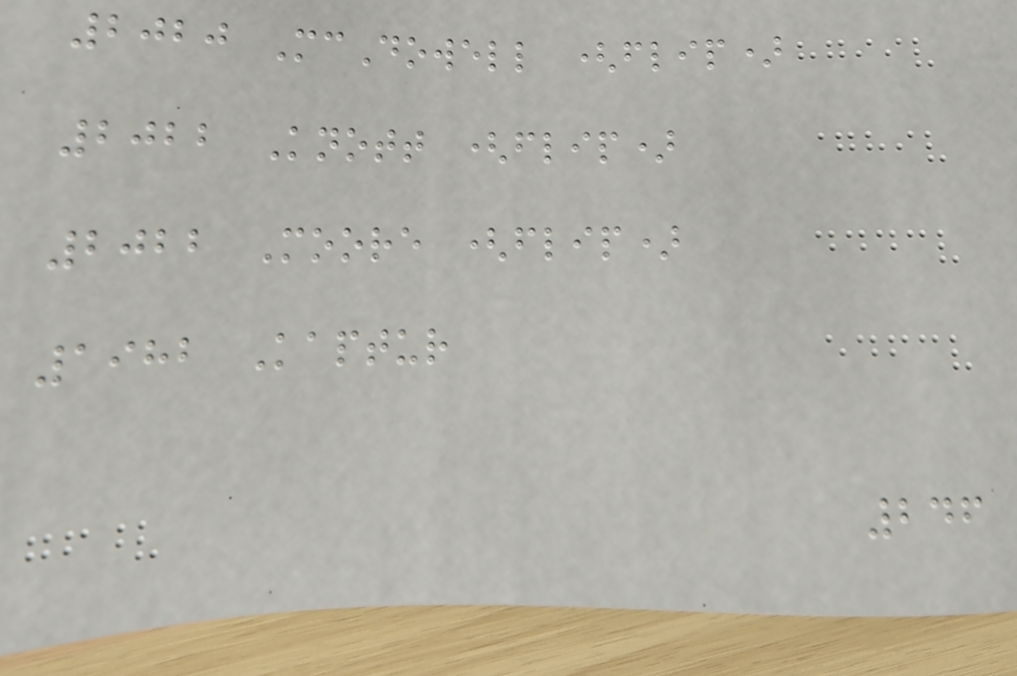2020 McDowell (flip)
2022 Knott (flip)
2022 Moore (flip)
1982 Kaptur
246
